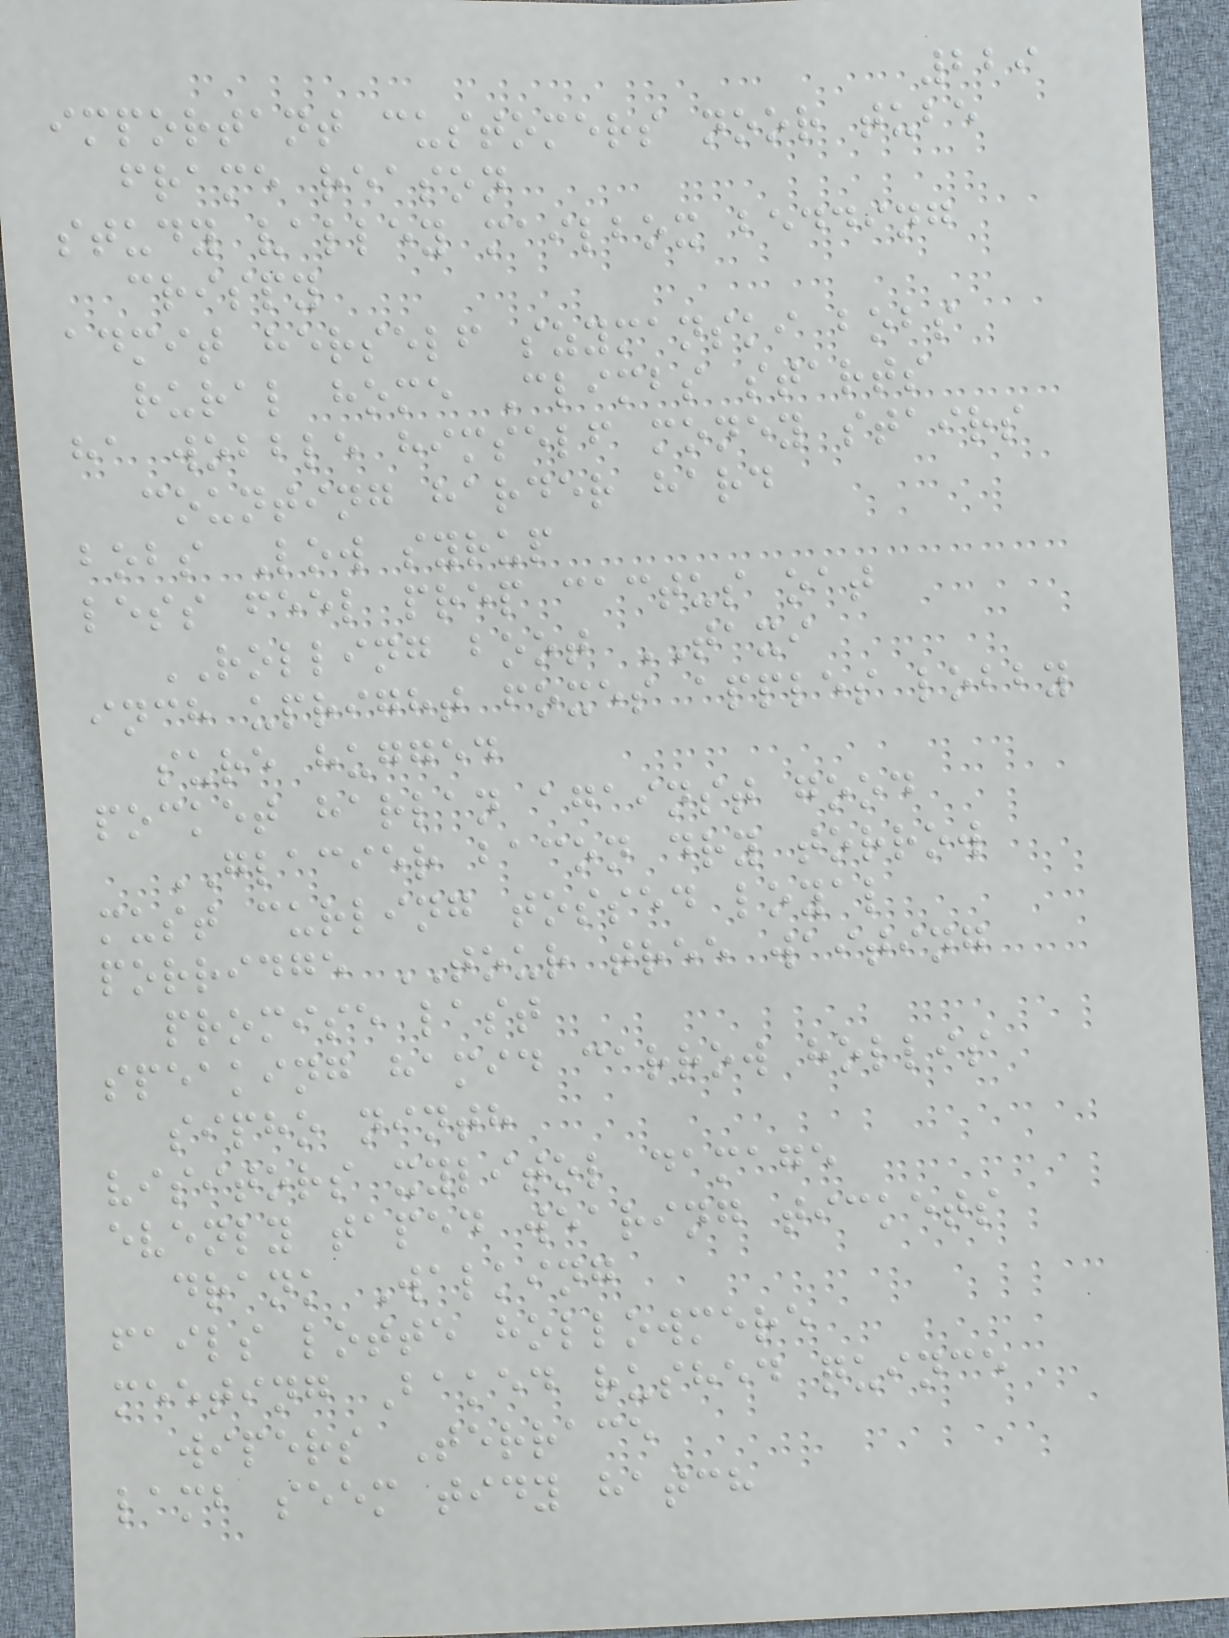229
important customers noor tube
frame reason
study valley mailbox bedding
crispy
admit herself szymanski bobs
rural home Climbs starts
ha wobble himself money stairs
counting harder hard
bobs Low syrup
less feel prep cactus oat
ROLLING boot TAXI
inch upright foxes apples lobby
sure hugged
pocket harlan against good
GLACIER bacon dry torrow
must curling tossed loyal
porridge TOUR tree waiting
promise last
speaking hamid carrow hollis
sipho ninth
visitors xylitol damage
evenly taped wearing tickets
drank Walking
fails lotte hollowmere
meeting Baked rushed quince
wipers Terrace
lamb seem tidy hatch
